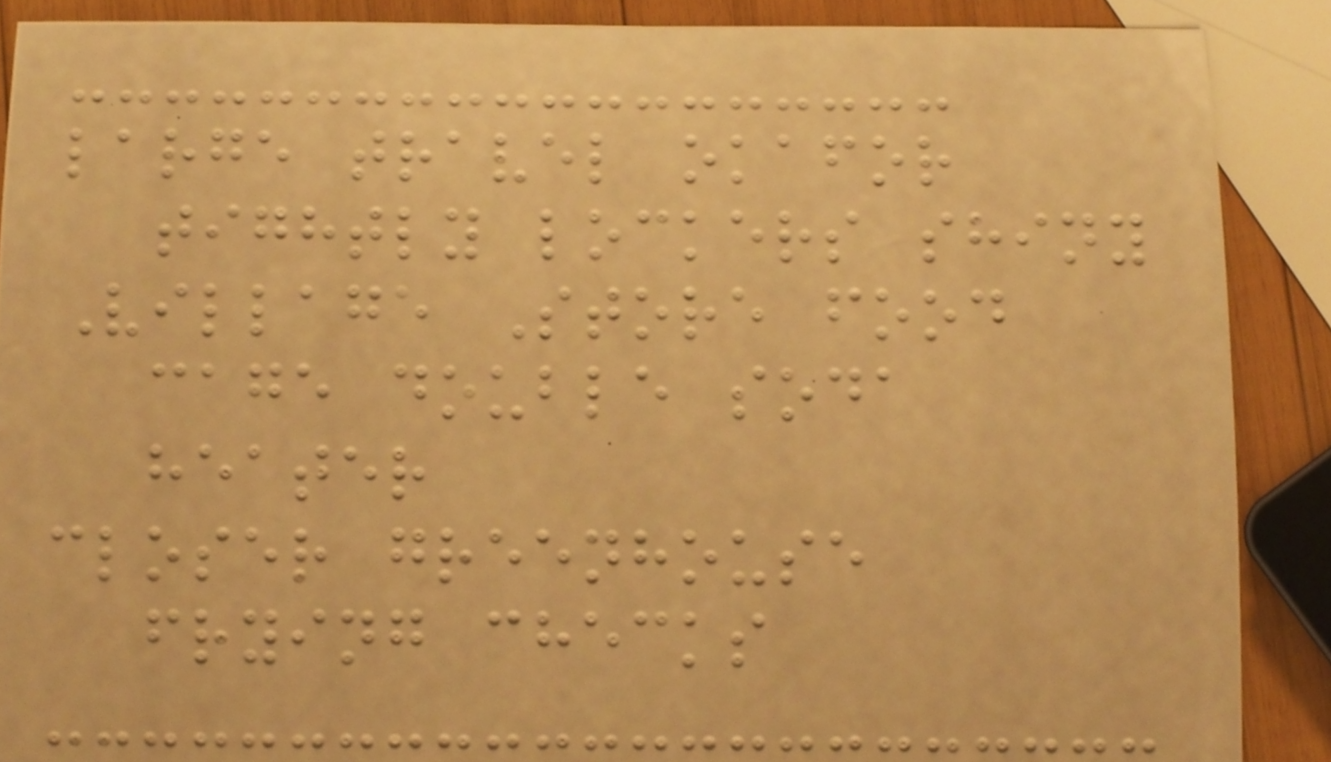large travel okafor
tightly lockers shiny
Village Store food
cage double soda
heater
closer greenhouse
frying checks
